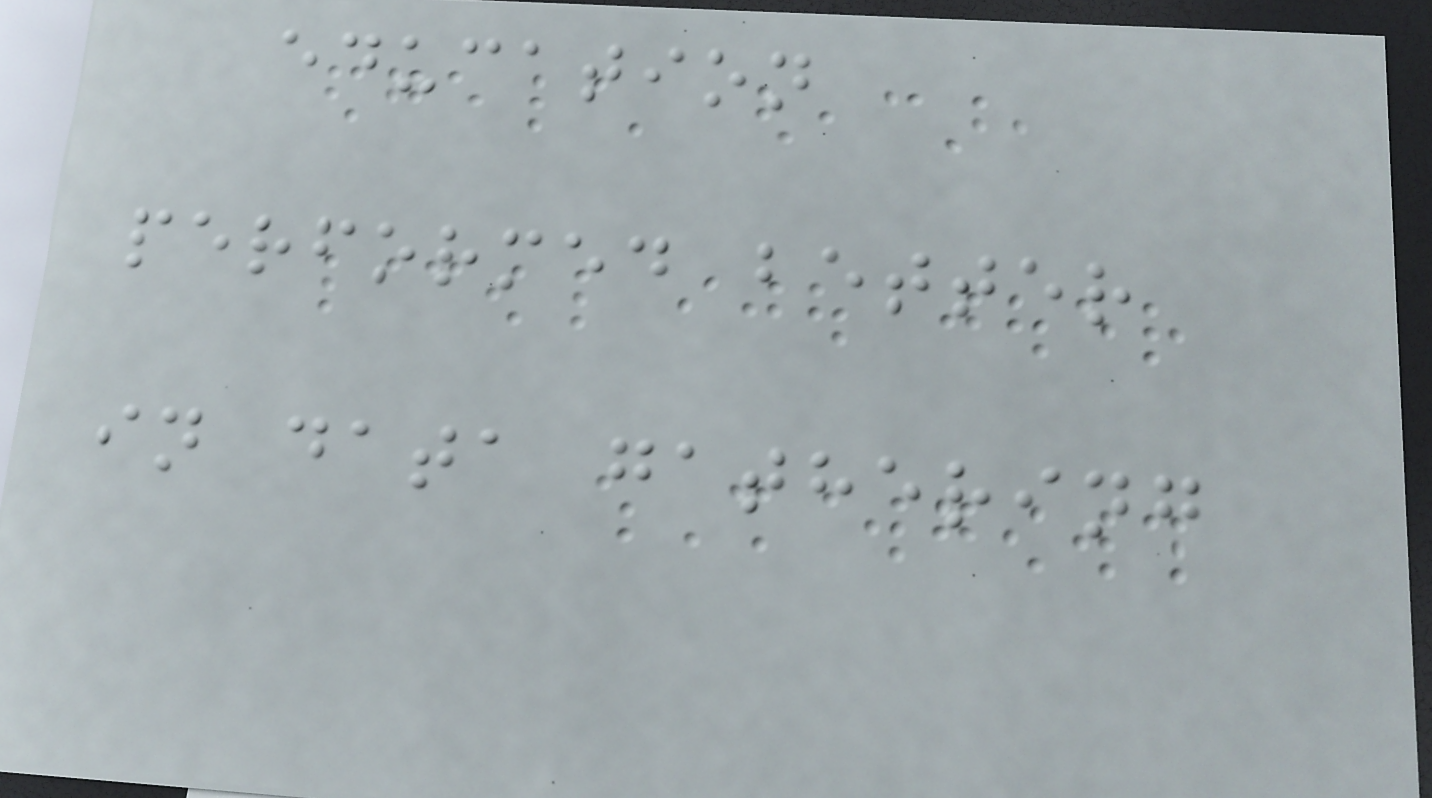education
performed better
in data gathering
